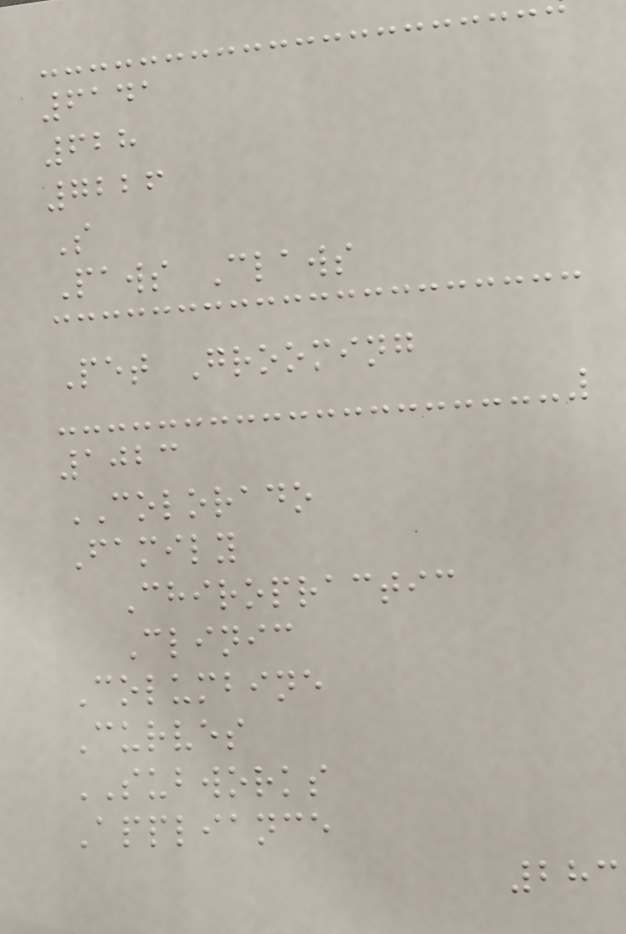6141
628
7226
S
Paws Claws
Pet Grooming
1023
COLORADO
Family
Chiropractic
Clinic
Columbine
Curves
SUBWORKS
Appliance
283
